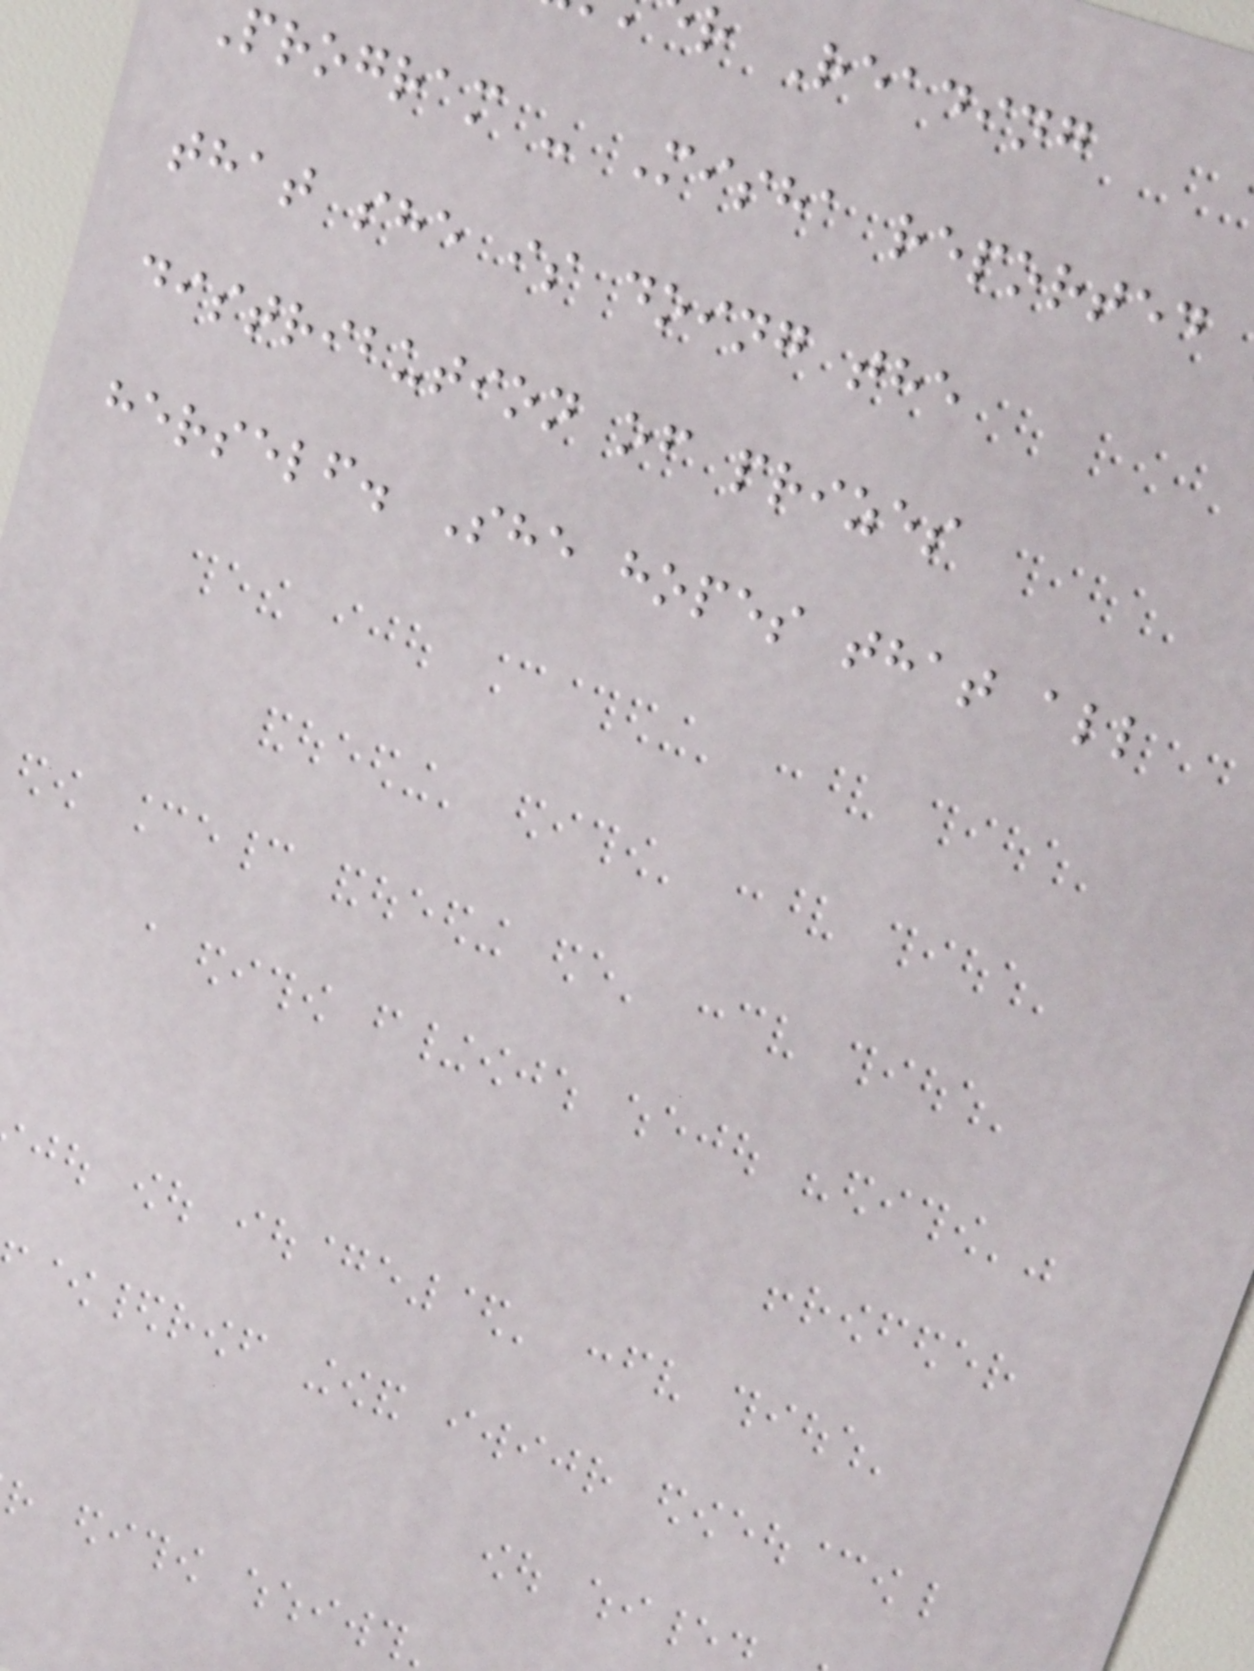r Reading
program - Misha reported
that she is doing the
distribution of prizes
herself. She hopes that all
